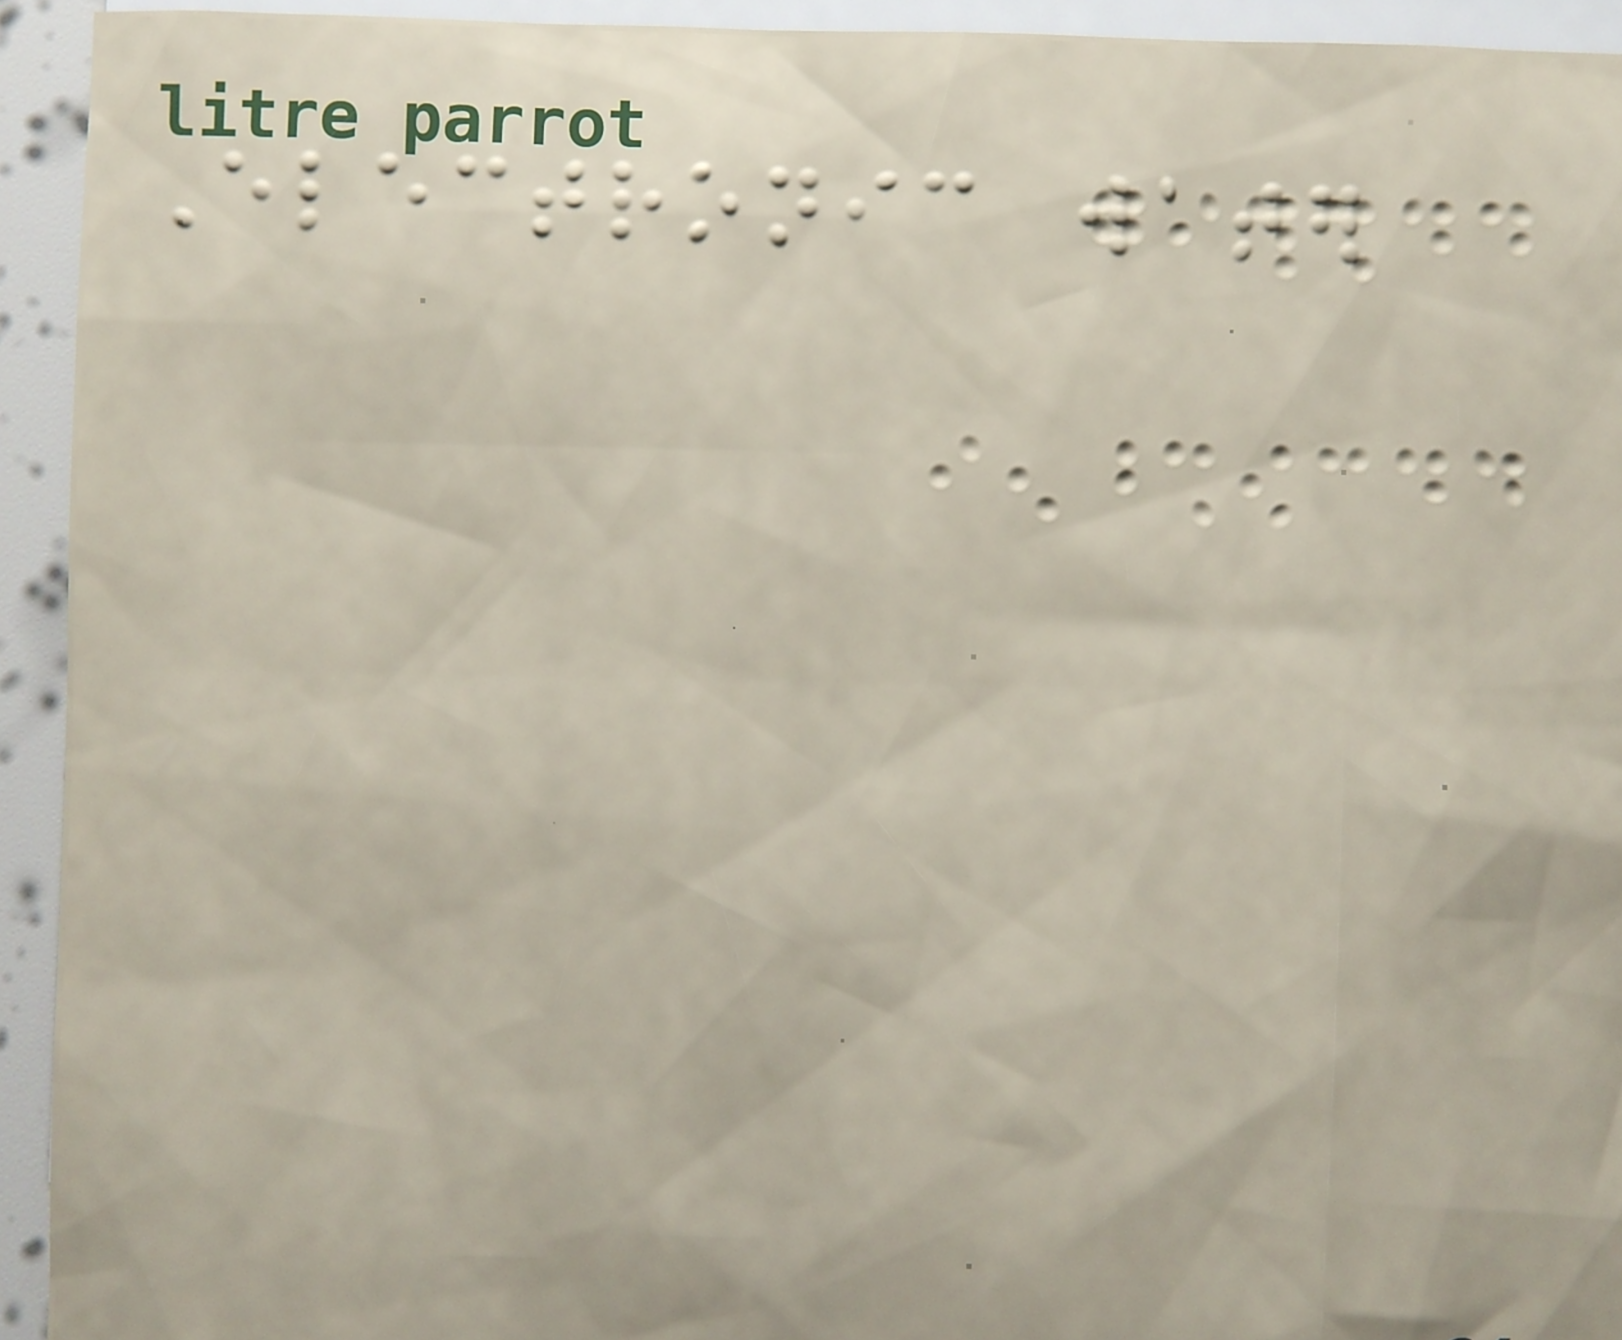Electronic water
